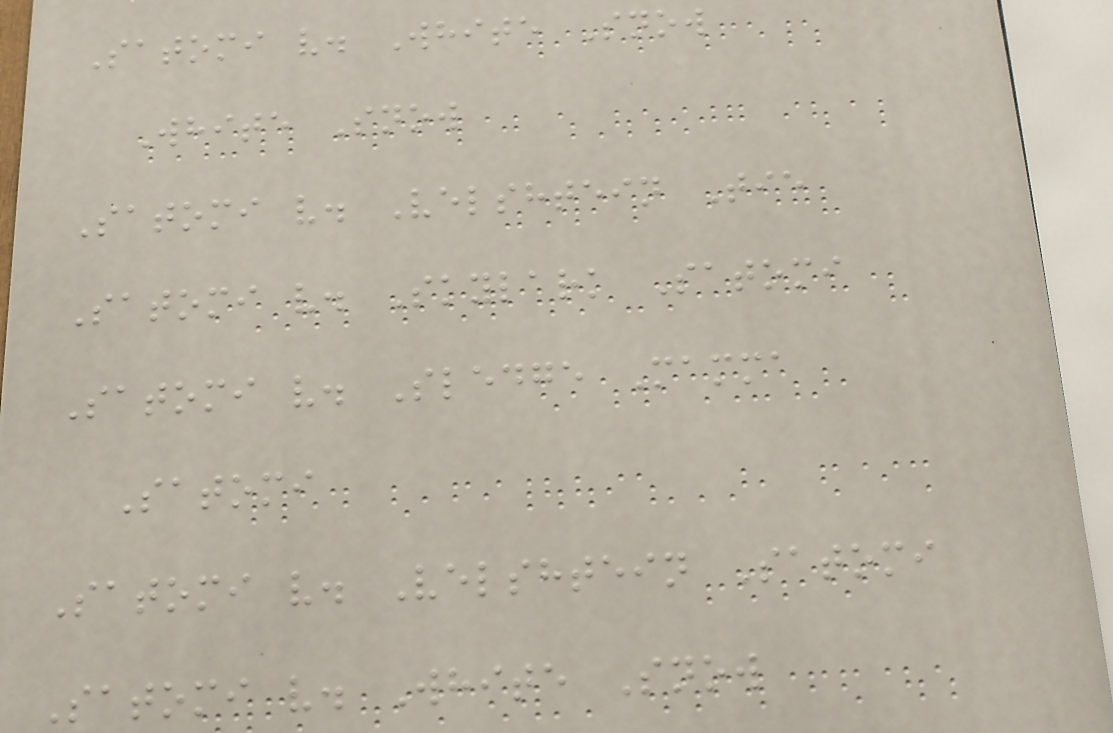Satomi v. White Snow
White Snow
Satomi v. Velshtein Tie
Satomi v. Skylark Satomi
Satomi v. Sledge Mamma
Satomi
Satomi v. Velshtein Satomi
Satomi v. White Snow
